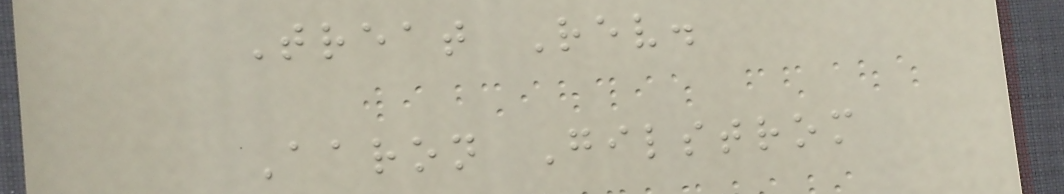Treat Rev.
Aaron Gilstrom
